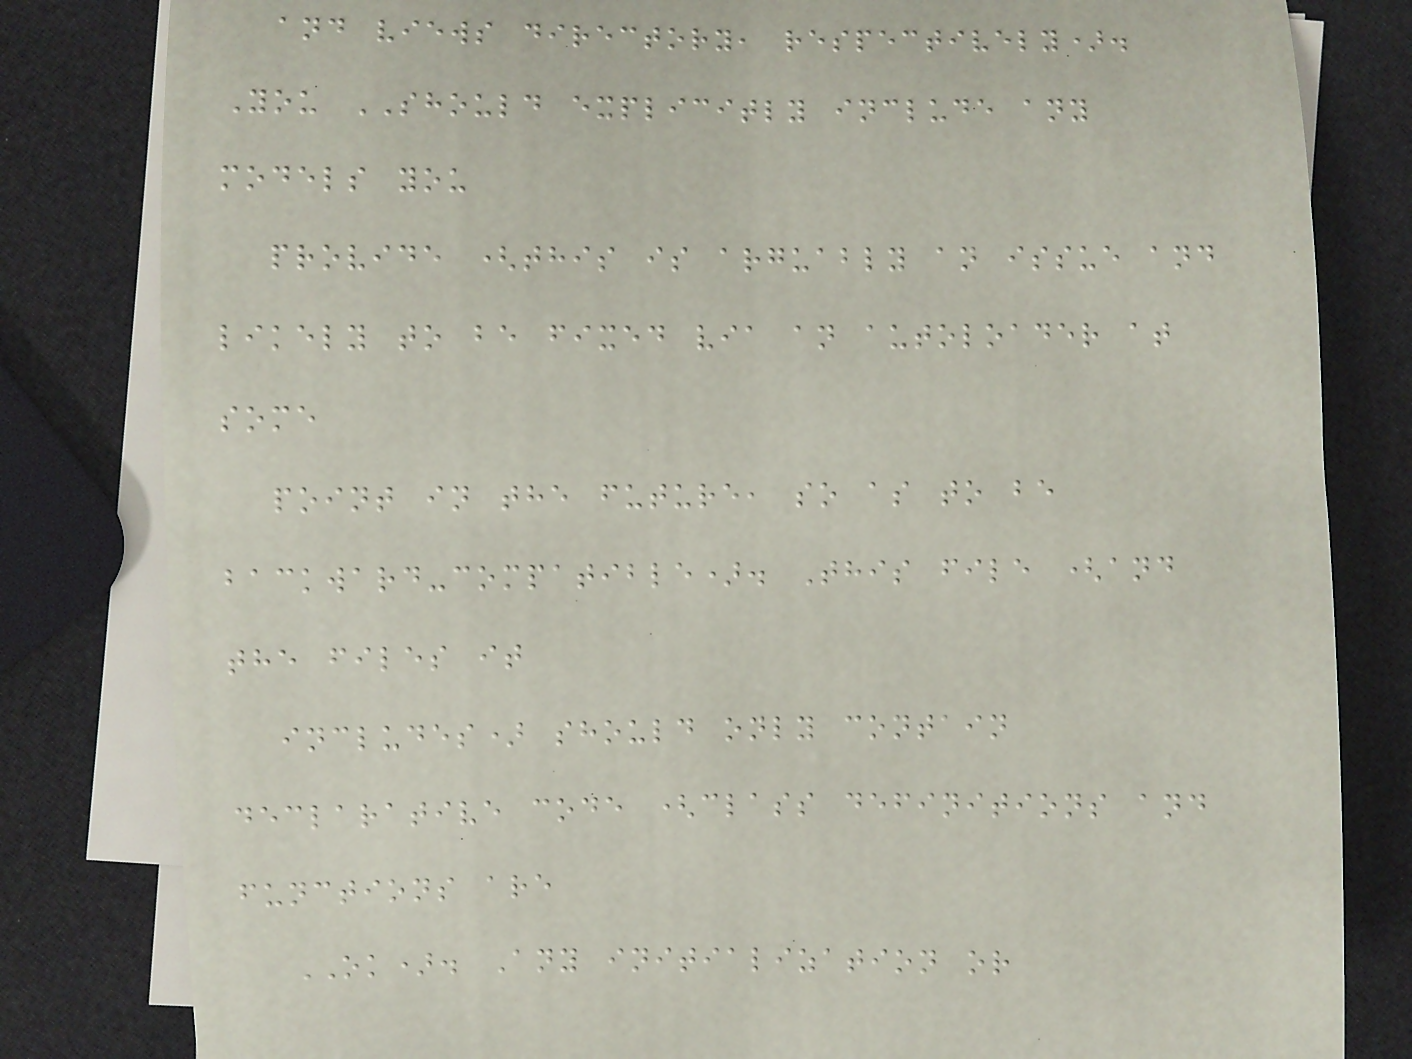and views directory, respectively).
You SHOULD explicitly include any
models you
provide (this is arguably an issue and
likely to be fixed via an autoloader at
some
point in the future, so as to be
backward-compatible). This file (and
the files it
includes) should only contain
declarative code (class definitions and
functions are
OK). Any initialization or
